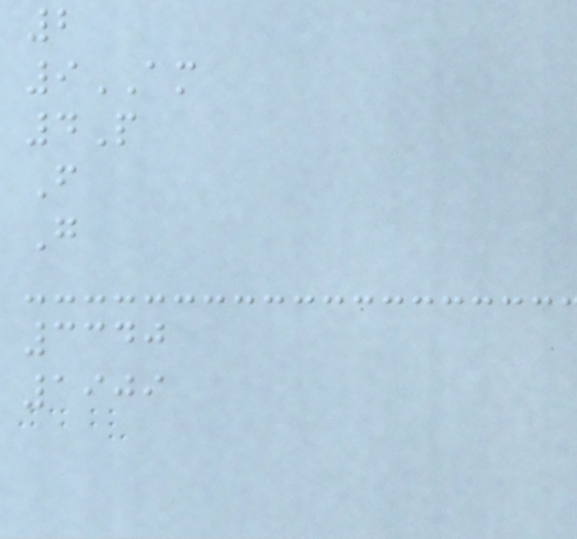2
9AM
4P
F
G
3340
1909
